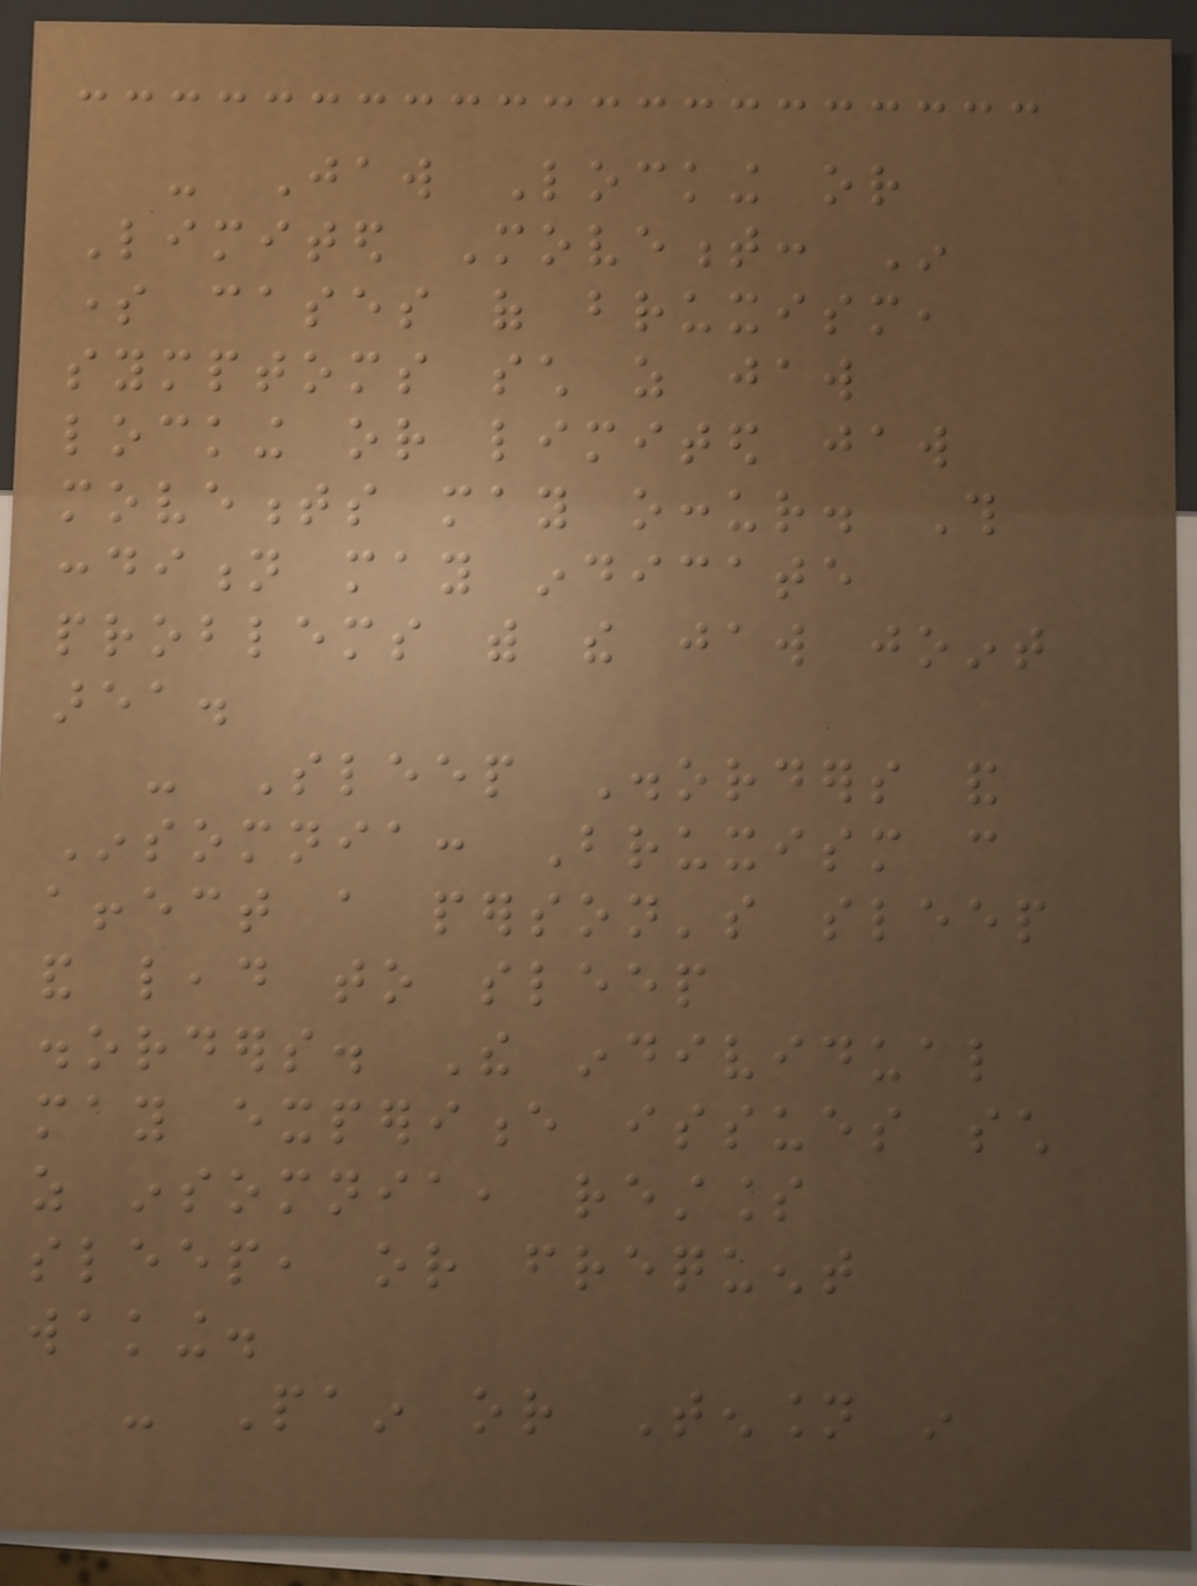- Jaw Locking or
Limited Movement: In
some cases of bruxism,
symptoms such as jaw
locking or limited jaw
movements may occur. This
condition may indicate
problems with the jaw joint
area.
- Sleep Disorders and
Insomnia: Bruxism can
affect a person's sleep
and lead to sleep
disorders. The individual
may experience issues such
as insomnia, restless
sleep, or frequent
waking.
- Pain or Tension in
